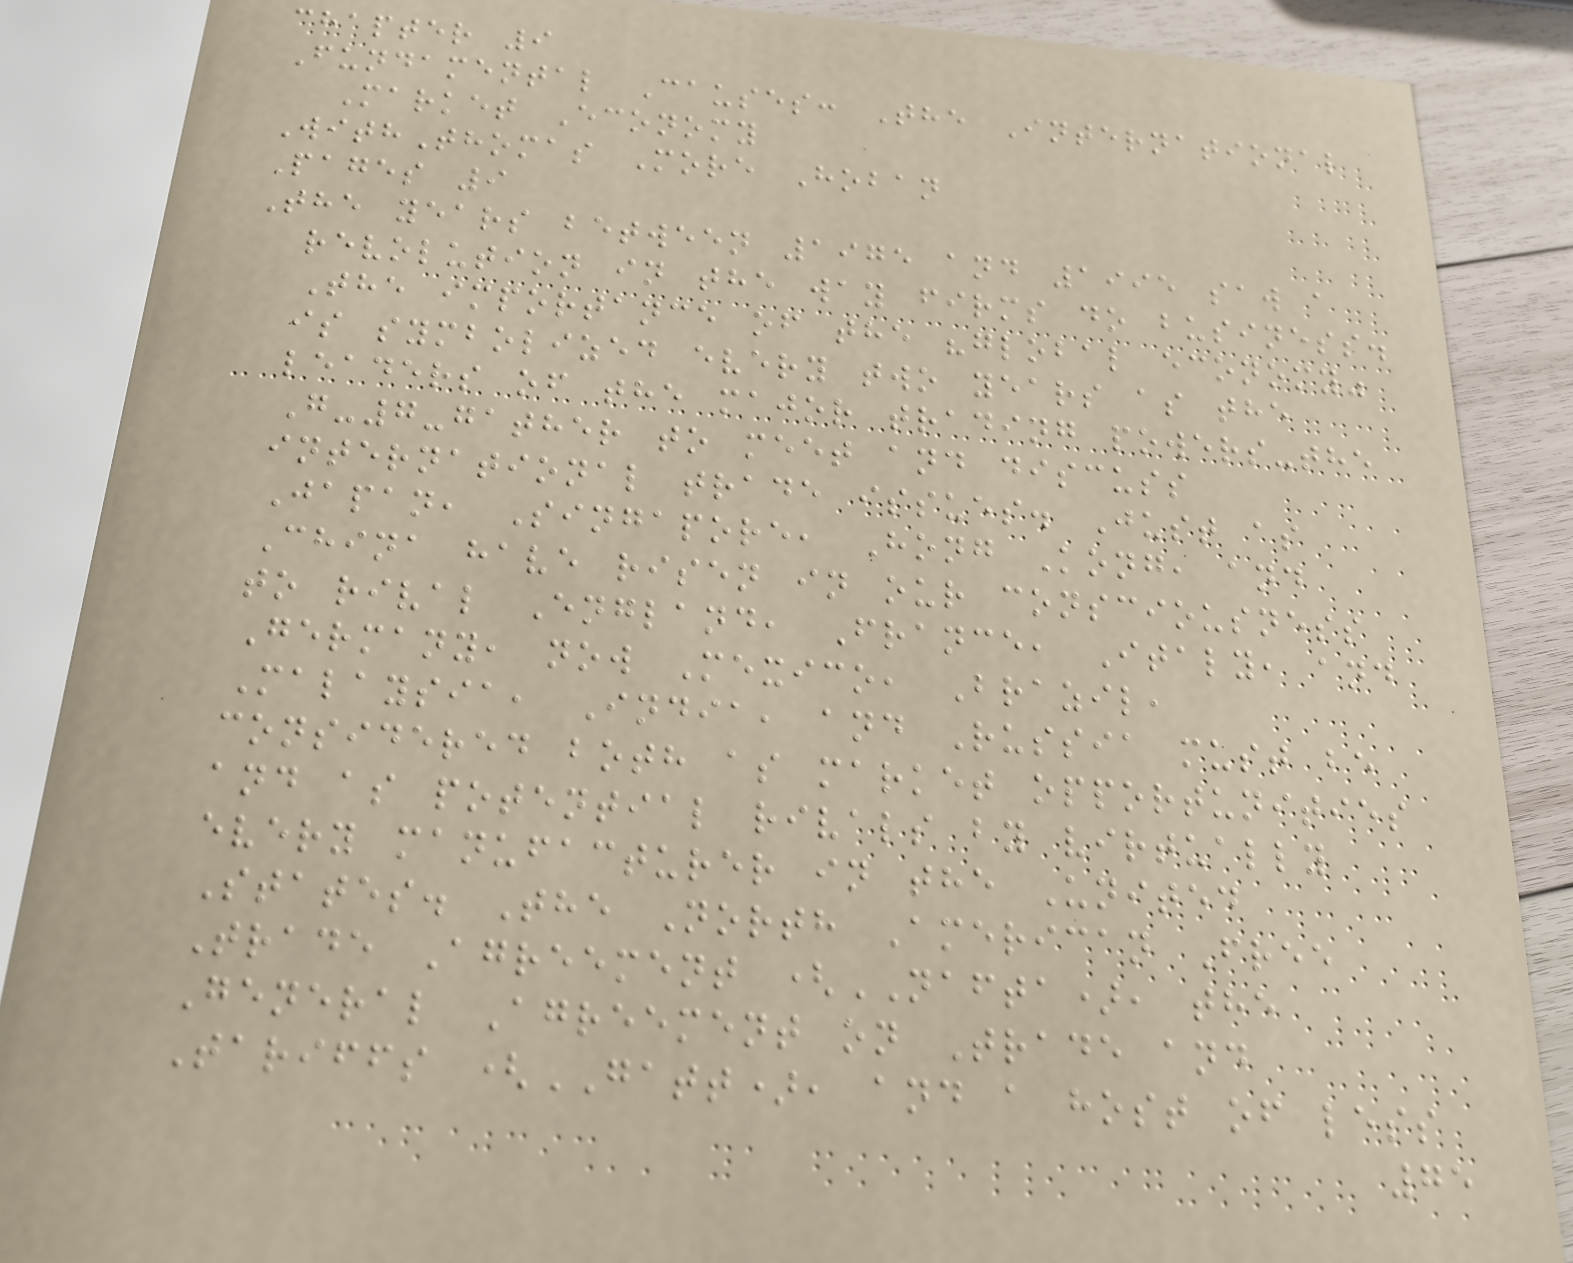chapter 9
Fundamental Causes: The International
Market Economy
WithThomas More Hoban
Pages 9
The years between 1975 and 1995 saw a
revolution in the way firms do business.
The importance of the "global economy"
is symbolized every two years as the
leaders of the major trading powers-the
G-7-gather to meet and discuss
international trade issues. Just as
Japan, Singapore, Hong Kong, and
China have risen in our consciousness
to rival England, France, Italy, and
Germany, now Mexico, Brazil,
Malaysia, India, and Russia must be
considered both as market opportunities
and as potential rivals by virtually
every manufacturer in the United
States. The North American Free
Trade Agreement (NAFTA), the
General Agreement on Trade and
Tariffs (GATT), and a host of less
75
